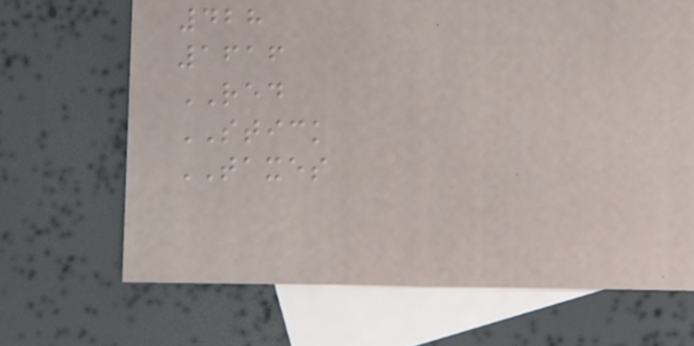428
1616
RED
STICK
TAXES
